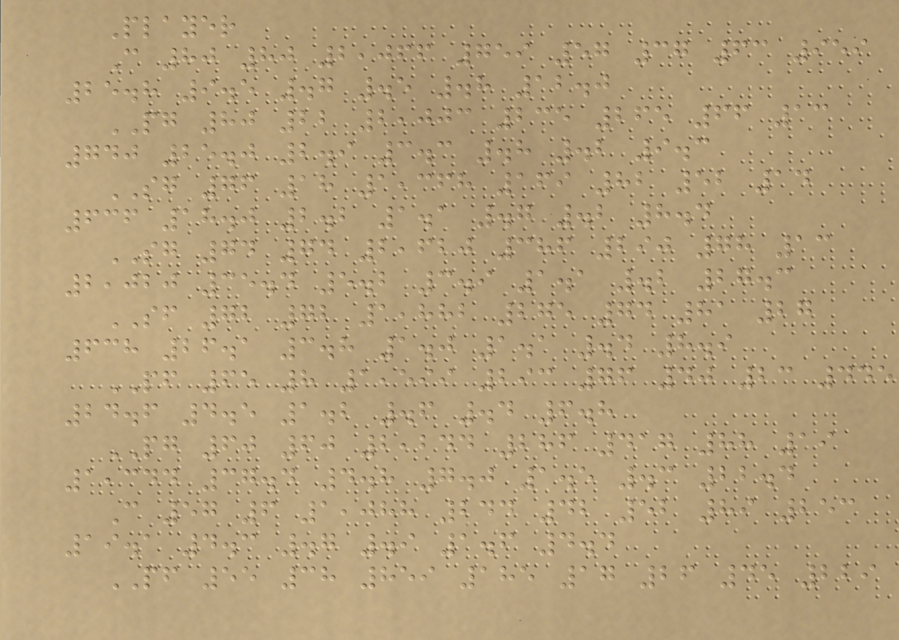Player
C 80 80 2,066 759 57 37 63 959
25.8 9.5 .7 .5 .8 12.0
PG 80 22 2,003 235 265 66 13
740 25.0 2.9 3.3 .8 .2 9.3
SG 76 18 1,368 169 82 52 14
636 18.0 2.2 1.1 .7 .2 8.4
SG 74 74 2,620 386 290 78 13
2,020 35.4 5.2 3.9 1.1 .2 27.3
SF 72 72 1,882 275 74 81 27
638 26.1 3.8 1.0 1.1 .4 8.9
PF 65 8 1,599 293 76 40 23 445
24.6 4.5 1.2 .6 .4 6.8
PG 60 60 2,244 286 417 88 19
1,344 37.4 4.8 7.0 1.5 .3 22.4
C 57 6 1,088 244 42 52 89 253
19.1 4.3 .7 .9 1.6 4.4
PF 55 38 859 185 17 26 45 229
